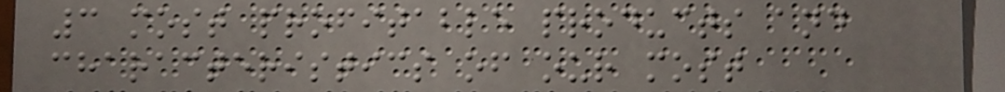3 most profitable products and
characteristics of our most
